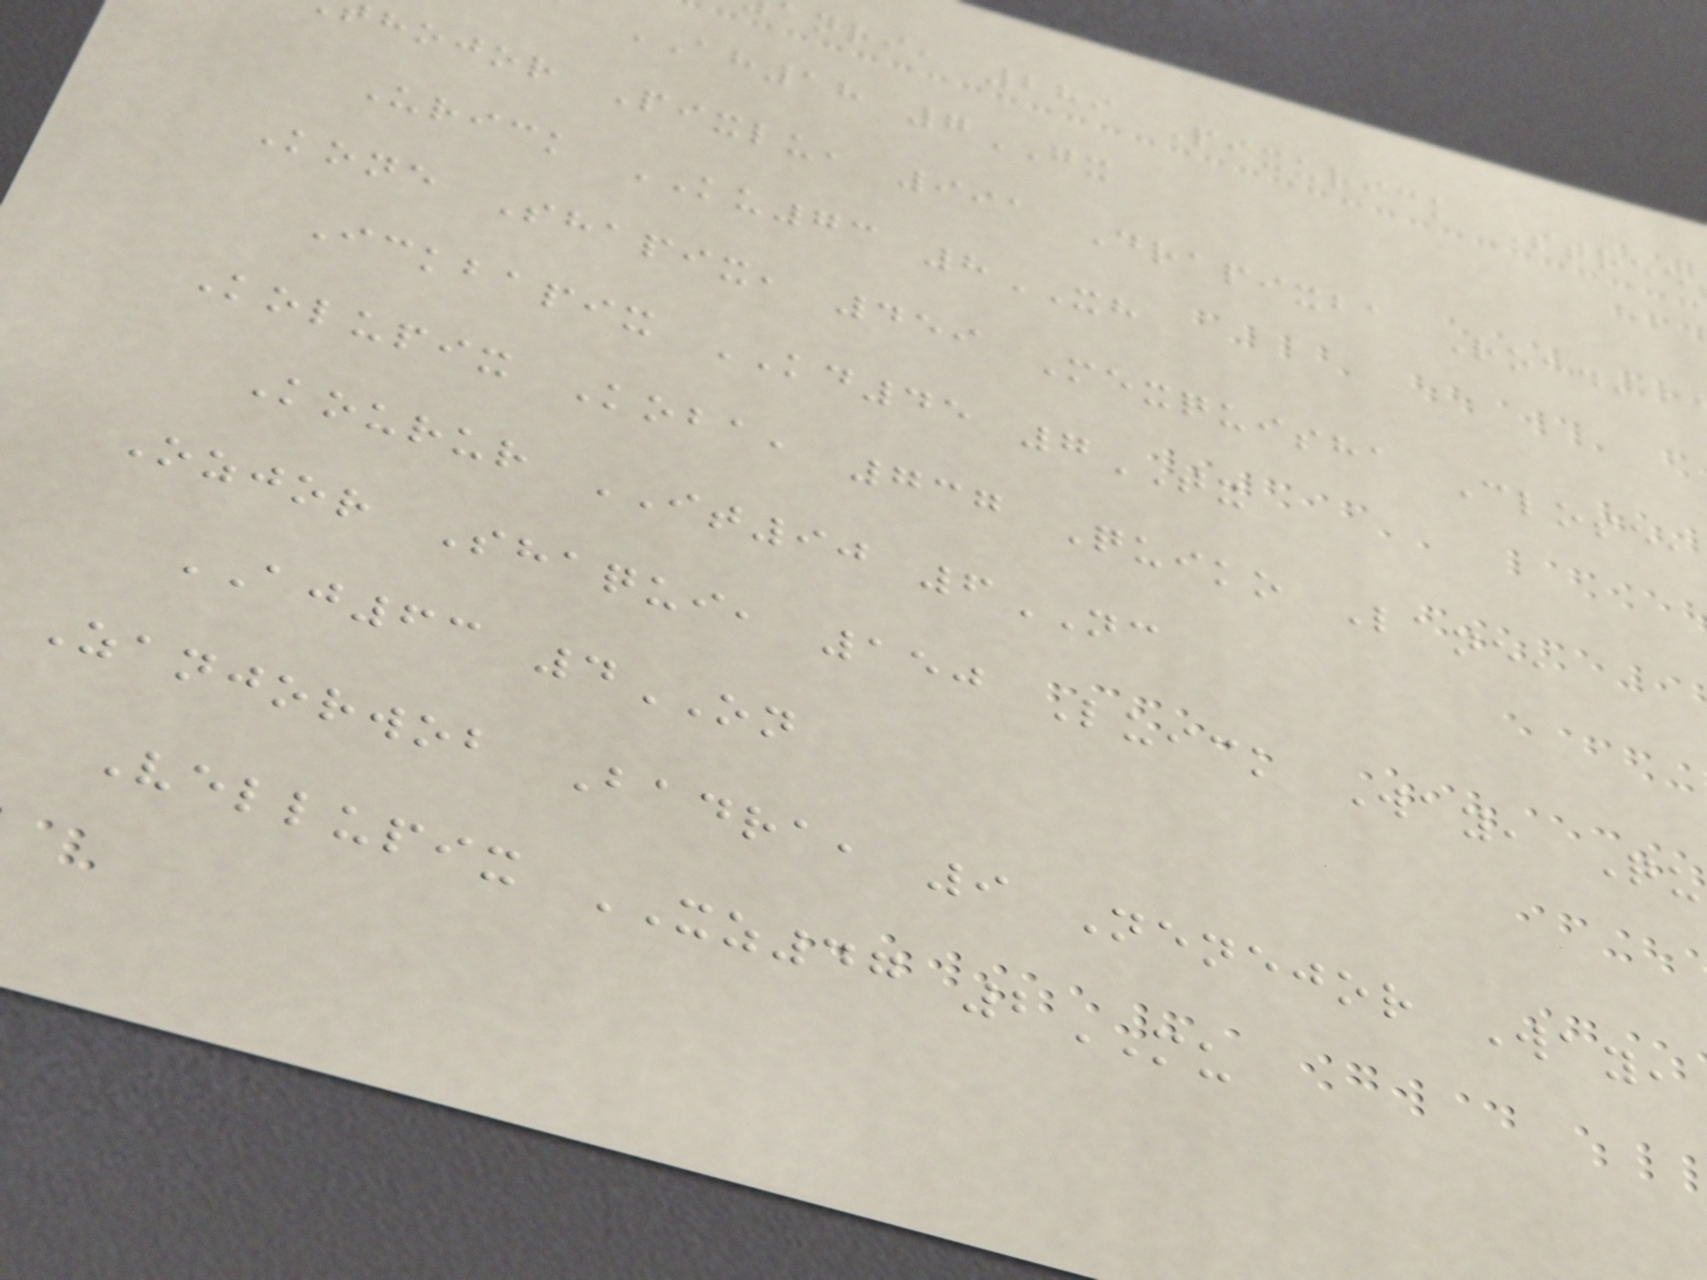nri, 289 Pixurick Stree
AH18 7GX
hojor Pixlu, 991 Drapixba Road,
Urick KU73 8XH
Kone Shapix, 459 Mexquisha Close,
Ickbapix KD45 7TX
Kolupix Koba, 737 Quiko Lane,
Kourur IT90 6NC
Ozjor Shaqui, 150 Luick Way, Qu
AJ63 4ON
Zanjorwob Badra, 9 Nenejor Way,
Vellupix XZ47 2MU
